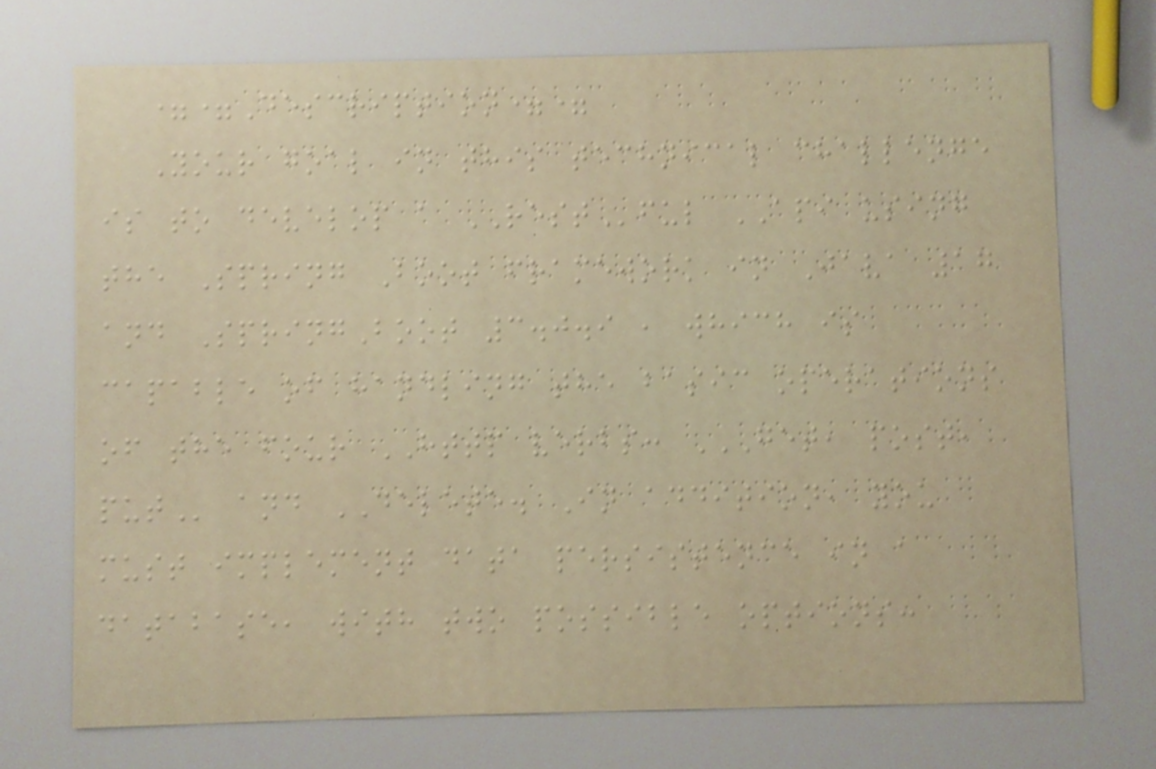==Description==
Your goal in this technical challenge
is to develop a RESTful API using
the Spring Boot framework in Java 17
and SpringBoot 3.0.9 , which is
capable of handling the basic operations
of the four HTTP verbs: GET, POST,
PUT and DELETE. In addition, you
must implement data persistence in a
database, with two possible options:
